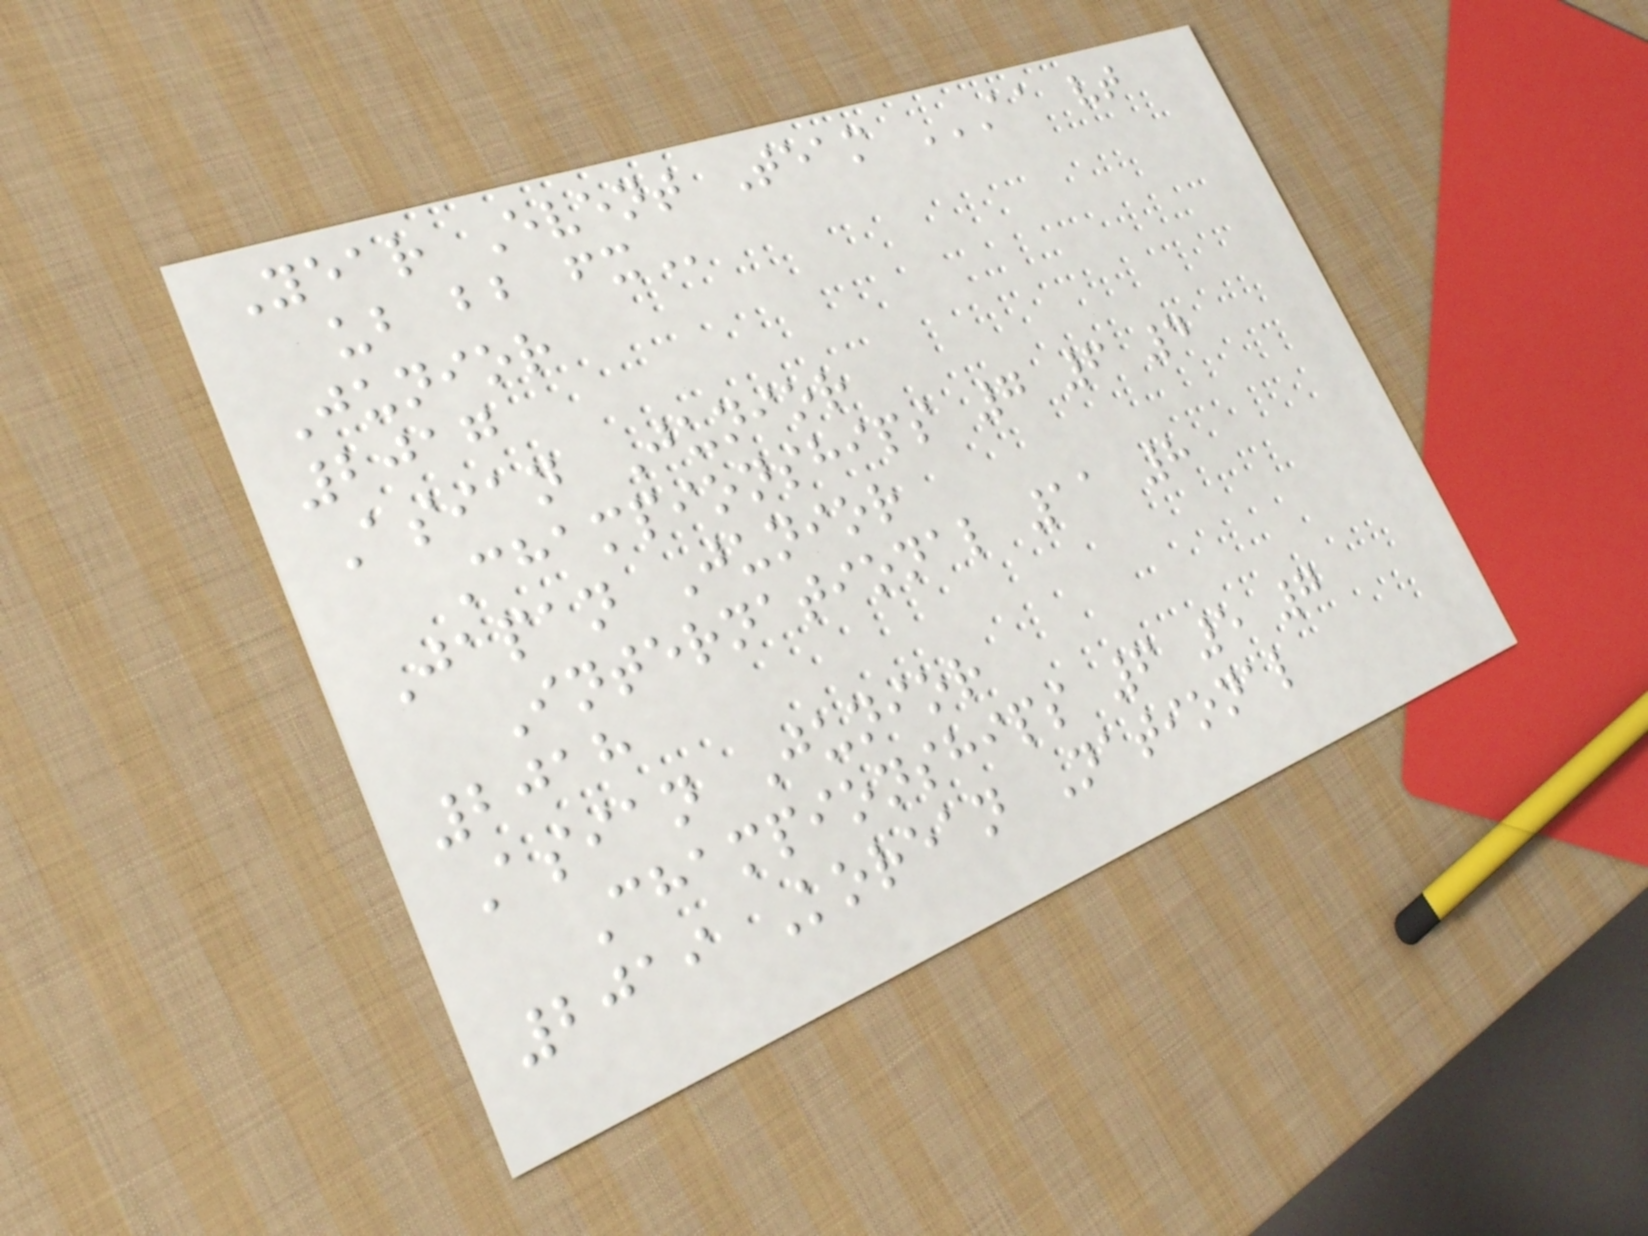Year Event Team AA VT
UB BB FX
Junior
2017
Asian Junior
Championships 7 6 4
Japan Junior
International 11 8
2018
Asian Junior
Championships 6 5 7
2019 Korean National
